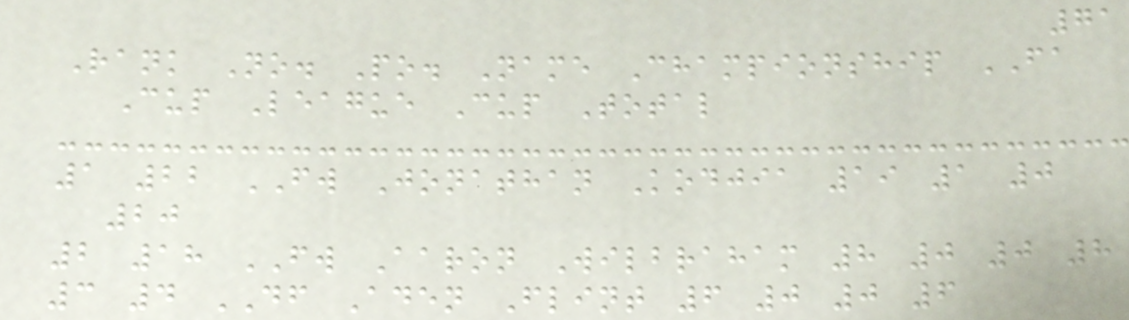71
Rank No. Po. Name Championship FA
Cup League Cup Total
1 22 FW Jonathan Kodjia 19 1 0
20
2 18 FW Aaron Wilbraham 8 0 0 8
3 4 DF Aden Flint 6 0 0 6
